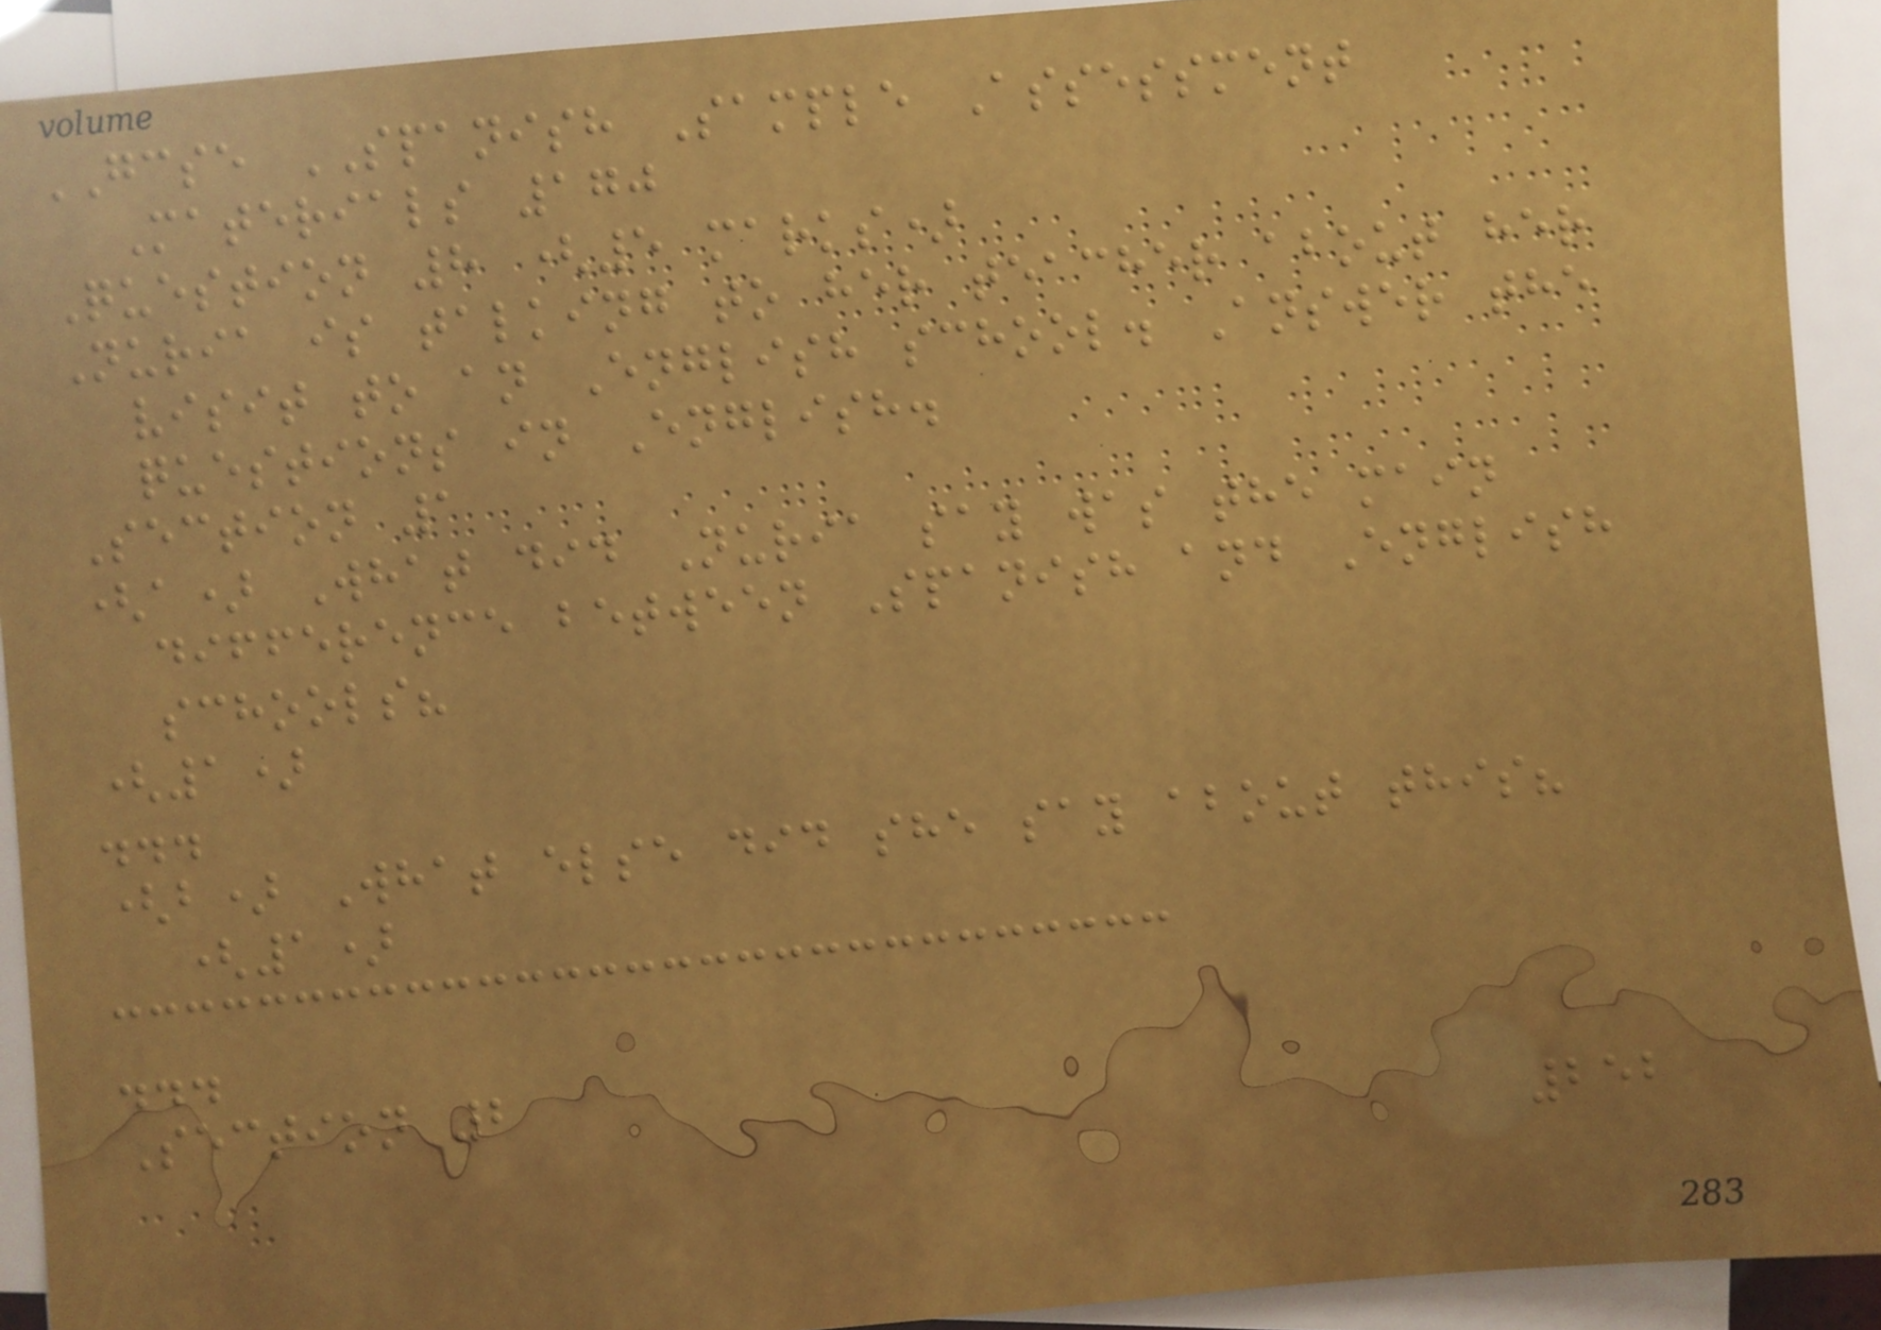GCSE SPANISH Sample Assessment
Materials 170
Question 8 (5 marks)
Nuria is talking to her teacher about her
visit to an English school. Answer the
questions in English.
Section 1
(a) What did Nuria say was the main
difference between Spanish and English
schools?
(1)
...
(b) What else did she say about this?
(1)
...
Section 2
252
